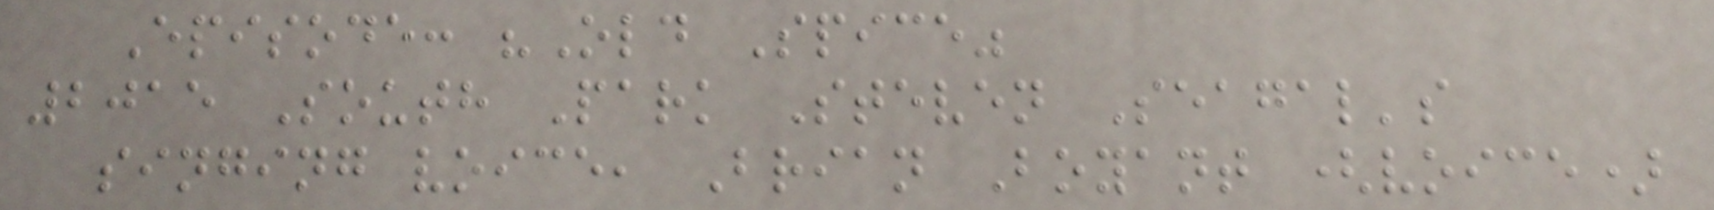Episode: "Old Spice"
2015 South Park Steven Seagal's
singing voice, Brian Boyant (voice)
